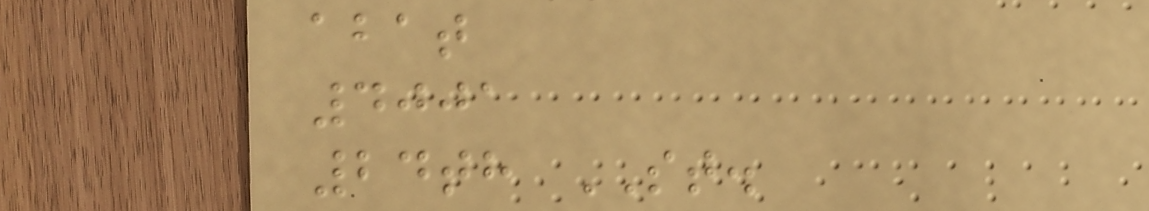abat
4001
24th ST.
